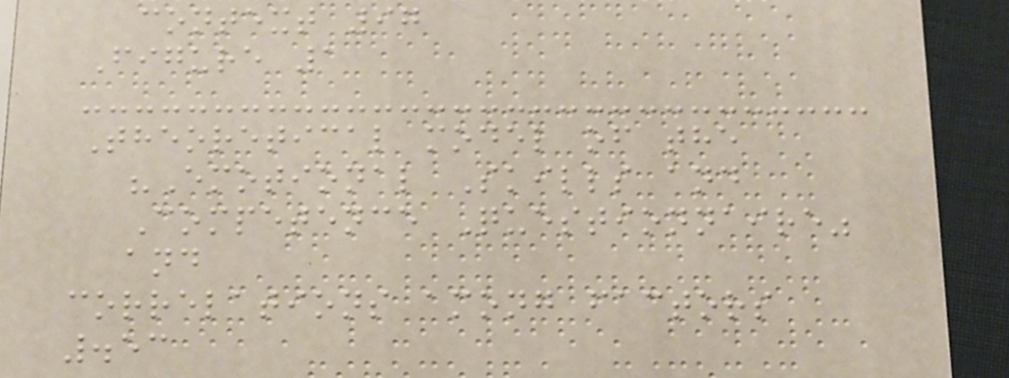context 97
Figure 1
Theoretical model of the
"Emotional Skills and
Competence Questionnaire"
and
correlations among factors
.53
